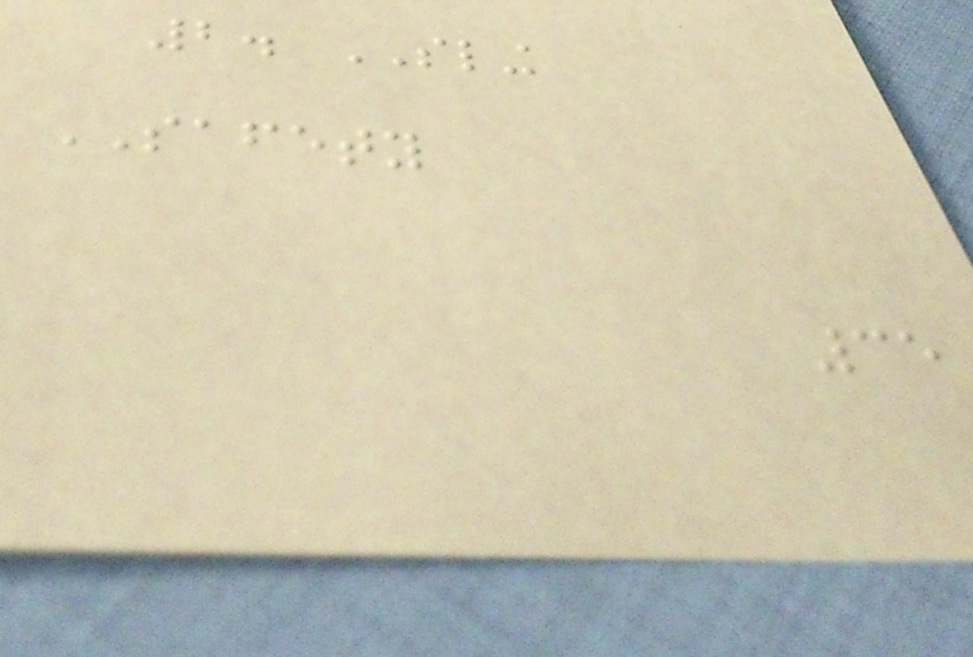2. SLING
SAFETY
35
